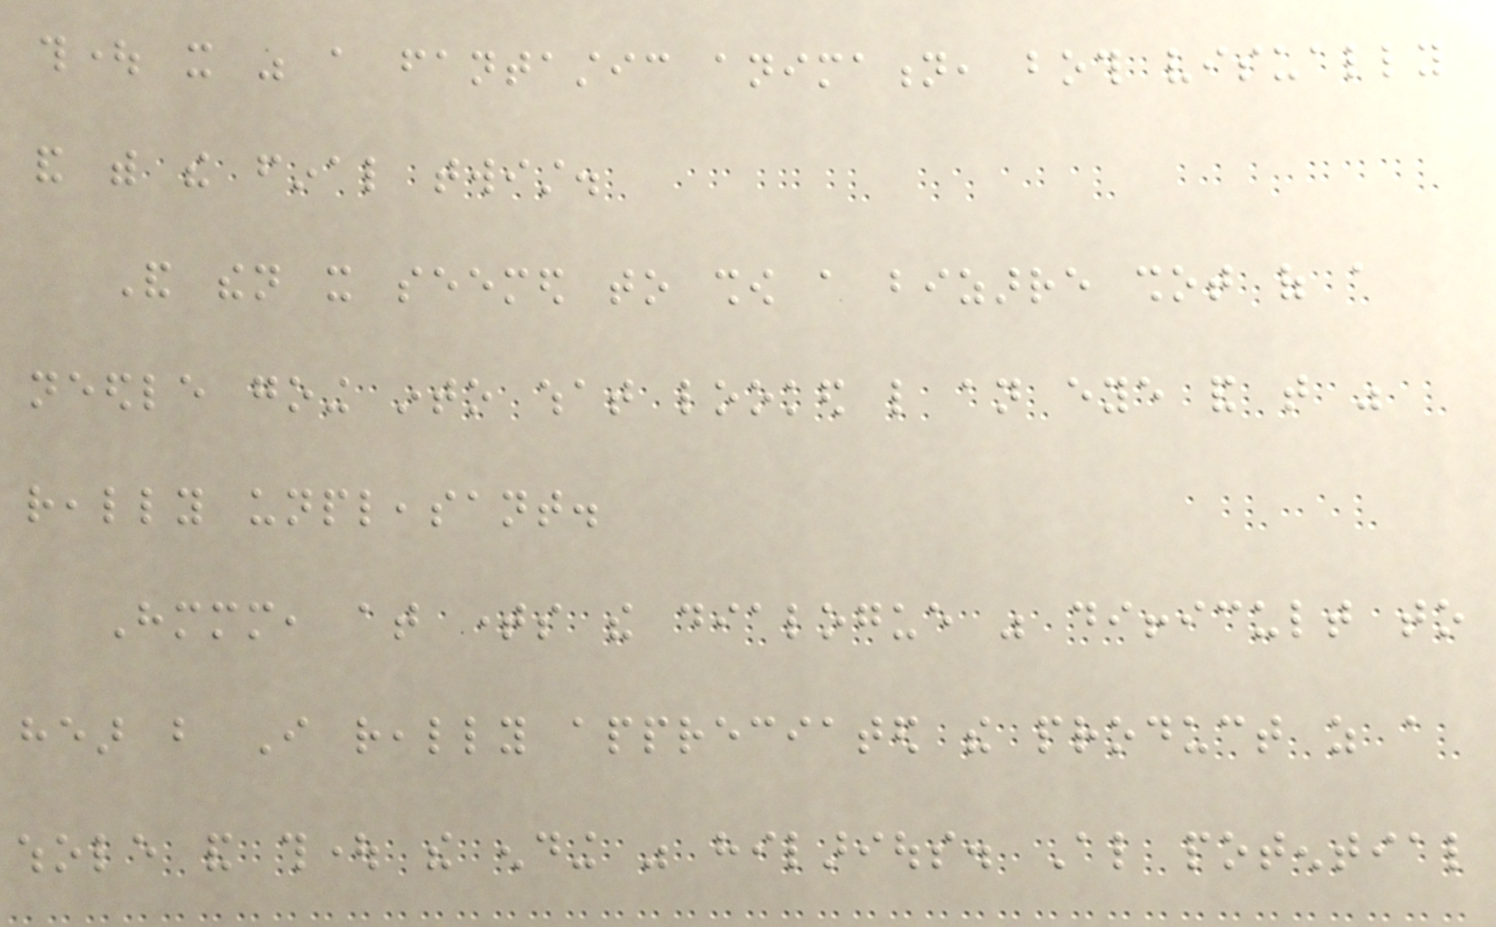thought it was a fantastic animation, both visually
and with the final twist.
And then it seemed to show a bizarre shot of a
needle going into what looked like an eye and that was
really unpleasant.
Hmmm, at times the dialogue was difficult to
hear but I really appreciated the product as a
whole and thought the ending was hilarious. Also potential
